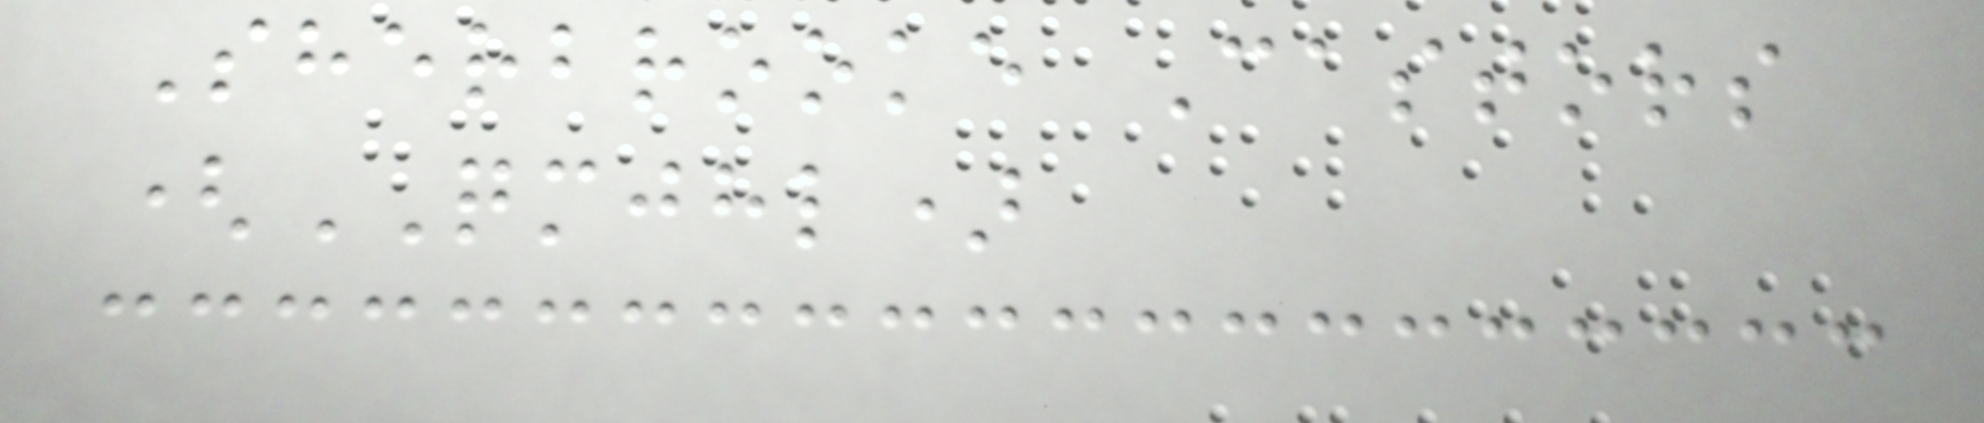Sherbrooke Castors
(QMJHL)
